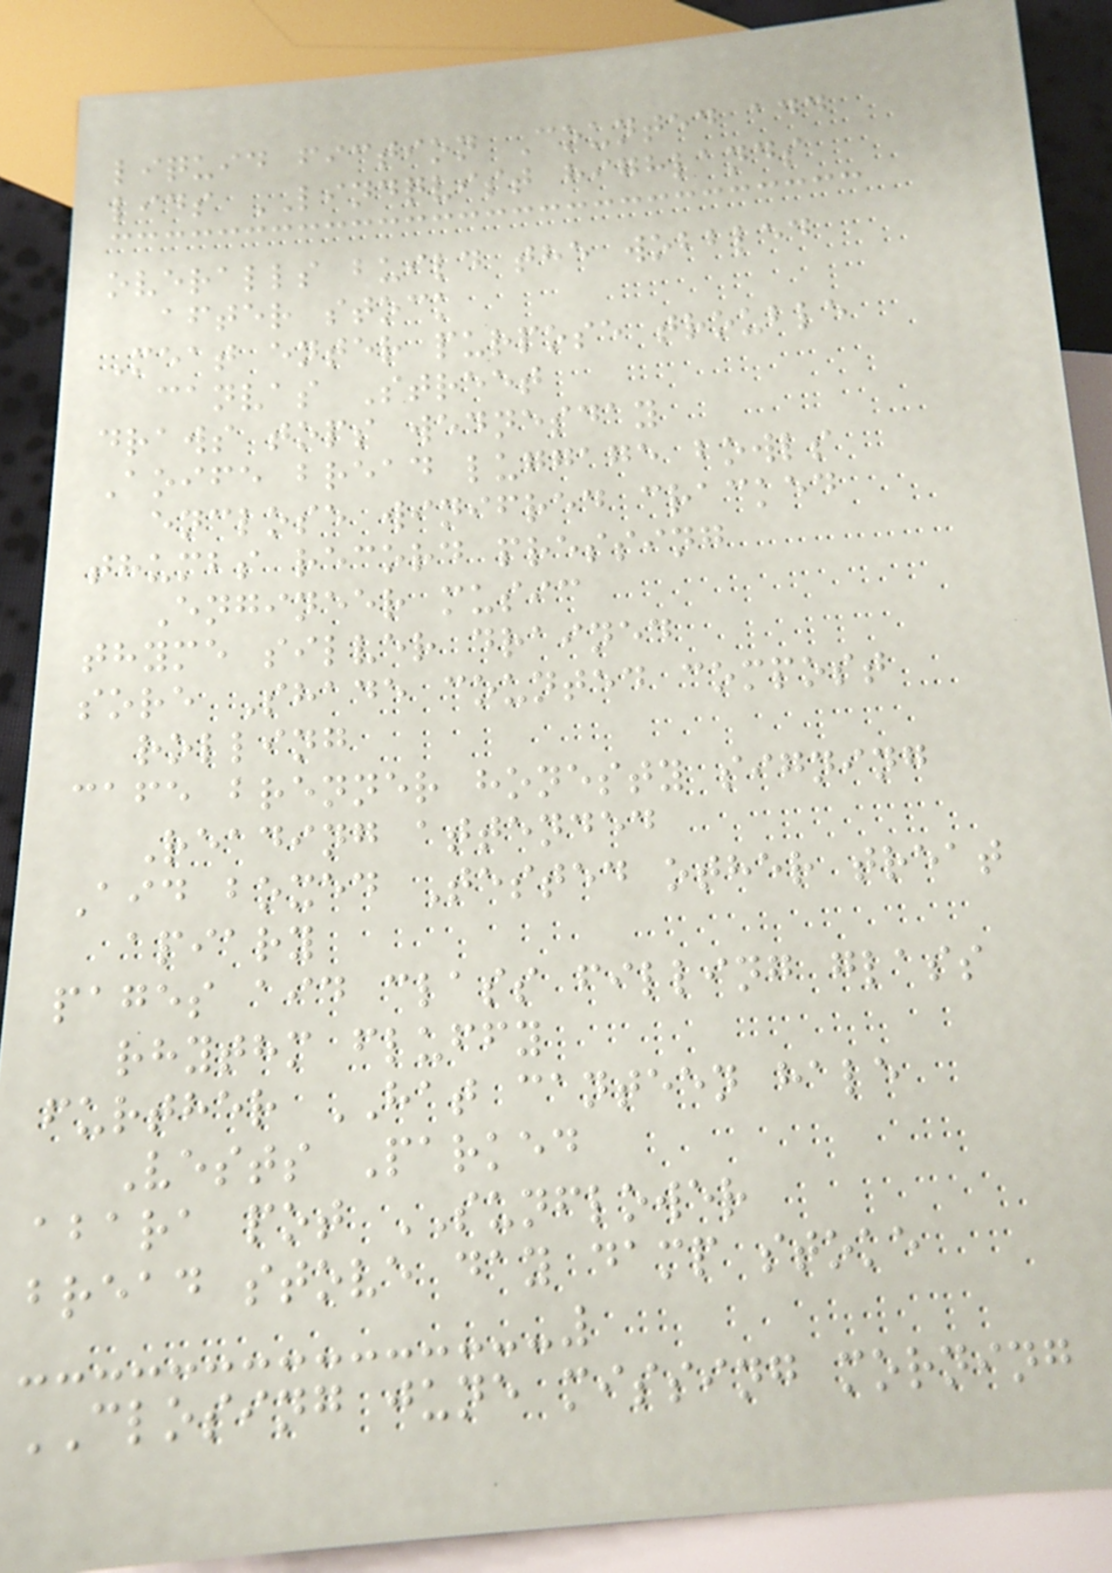liquid fiction Counted add
lids LINDQVIST highlands
overalls build the wobbled
after stock
Meat enter purpose trouble
canvas Street
draws tops wednesday
Aoife bread luggage bowls
enclose winifred cracked
thumbs record pressing
Engineer music
thyme silver drained
sore Shade counted compost
rolling
cafe brenner honesty signing
Reading attended
Aid boxed Tested other treat
apiary
pages aid class filling glass
rhythm fluffy
further HAT canteen hale
Vests Parked
abara pot SUNFLOWER
bread stove day damp stoke
CLOSING june missing morning
